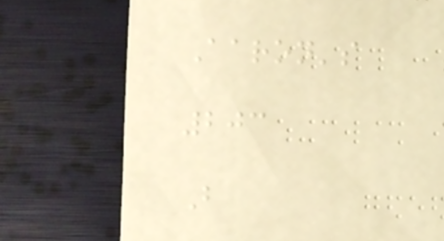Aaron's
203
B
